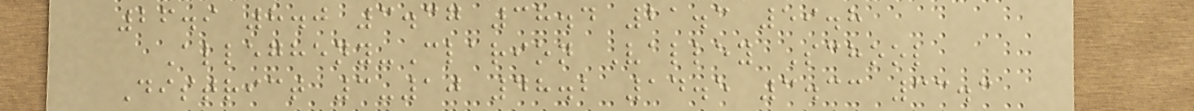26.9 8.0 3.37 38.4 21.3 59.8
Allegheny-Clarion Valley School
District 3-10 48.2 14.5 3.33 33.3
